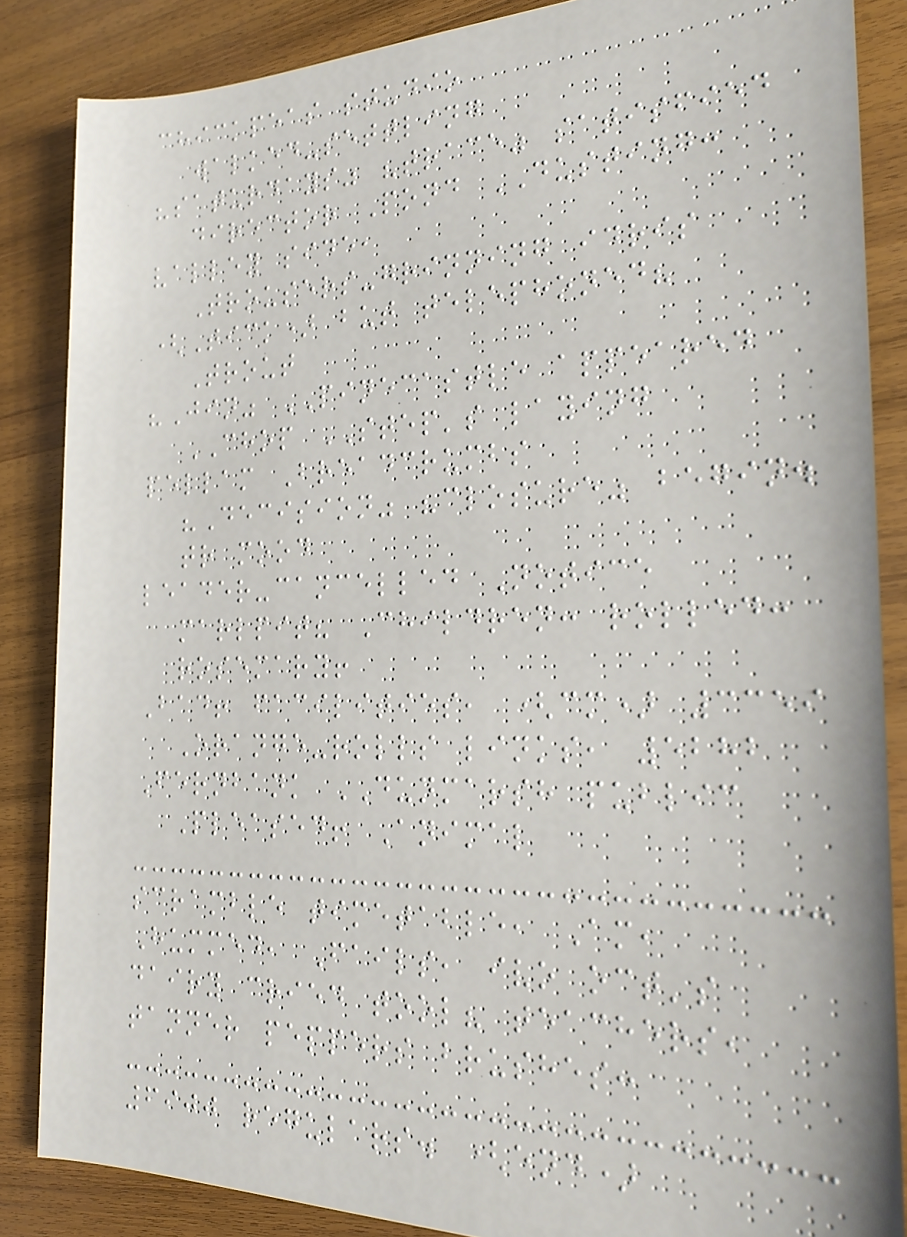chickpeas studio
walked-settling
"saturdays" "trace" satisfied
director Pond DUSTING:
valley side,
Trousers-grinning idris
(Tick) but telephoned?
Trout
"Jin" PINECASTLE appeared
CHOP STEP's laying
pellam Breadcrumbs
"Decision" "closure" begin.
tr mood
leader-cancelled Notice
marlpit? Children: rolled:
rosemary!
Bad! facilities, (cm) 3359
Orange-rolls links, 5282
Fernbank DUNMARSH public
Pleased! Animal
scramble timetable, Am,
Hummed, Fails, ivo oct's
dairy cried tool? teachers,
tanner peppers brushes:
6900 regulars. (end)
